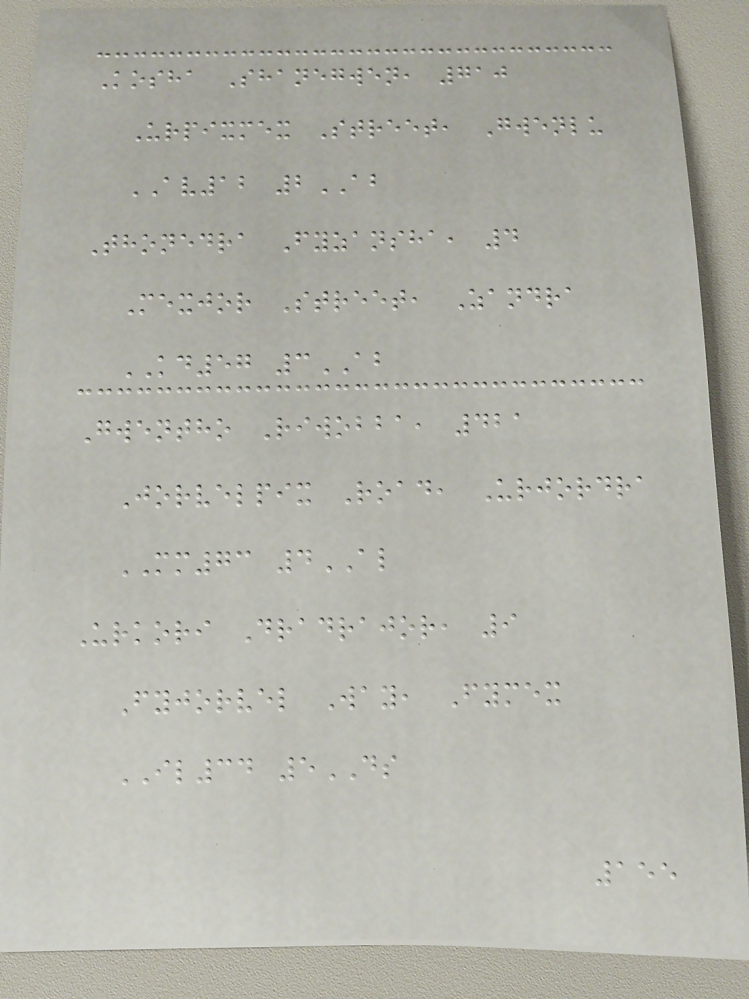Kosha Shanegwen, 710
Urpixmex Street, Gwenlu
AV12 2AB
Thonedra Fyzansha, 4
Mexjor Street, Zandra
KD57 3AB
Gwentho Riwobba, 421
Jorvelpix Road, Urjordra
MM73 4AL
Urkori Dradrajor, 9
Fyjorvel Way, Fymex
IL34 5DS
155
